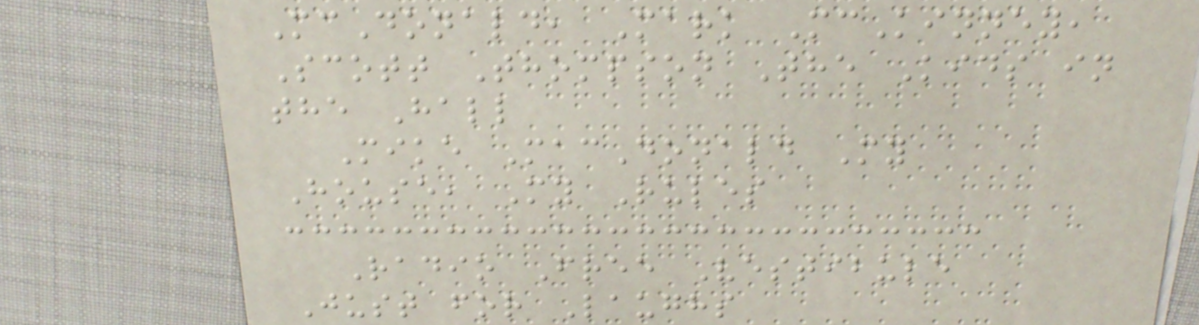McDonald, Mark McKinney,
Scott Thompson The Kids in
the Hall
Mike MacDonald My
House, My Rules
Radio Free Vestibule
Just for Laughs
